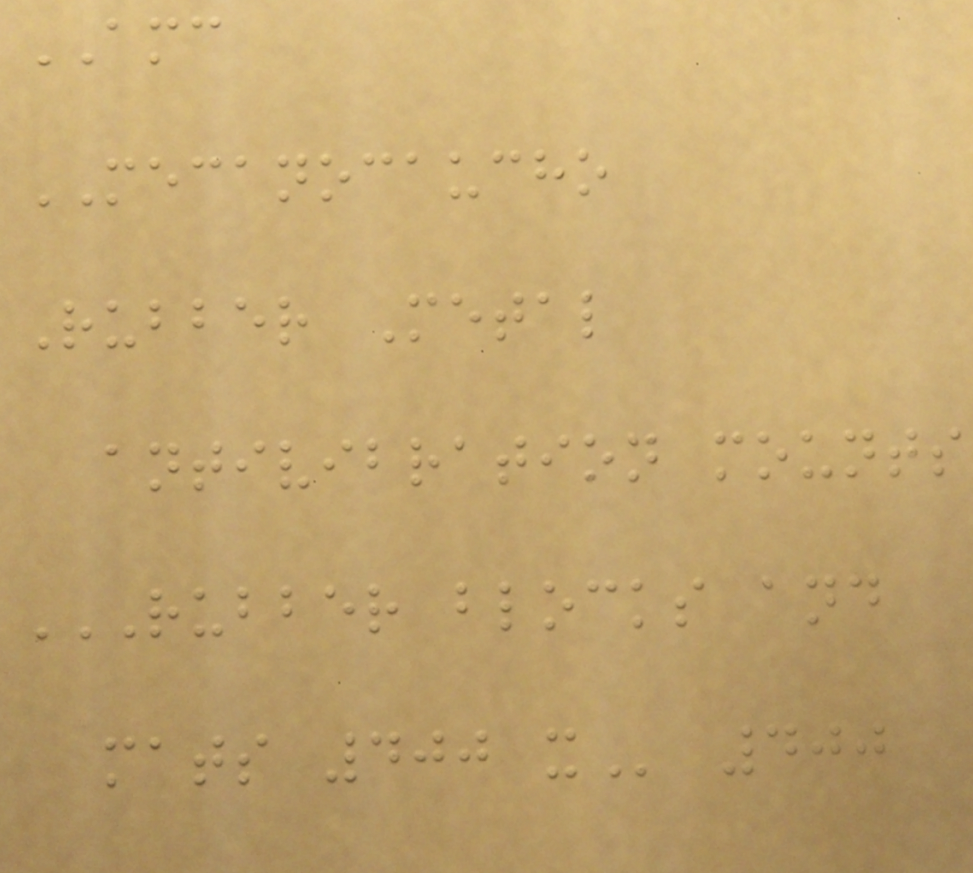AMC
MECANOCAUCHO
Rubber Metal
antivibration mounts
RUBBER BLOCKS AND
MATS 400 X 400
